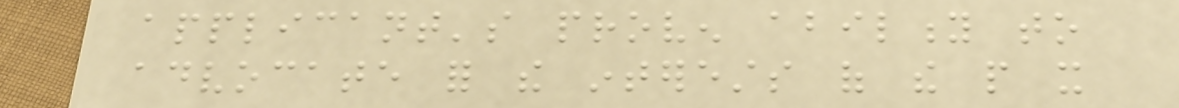applicant's proven ability to
advocate for the interests of the people it
